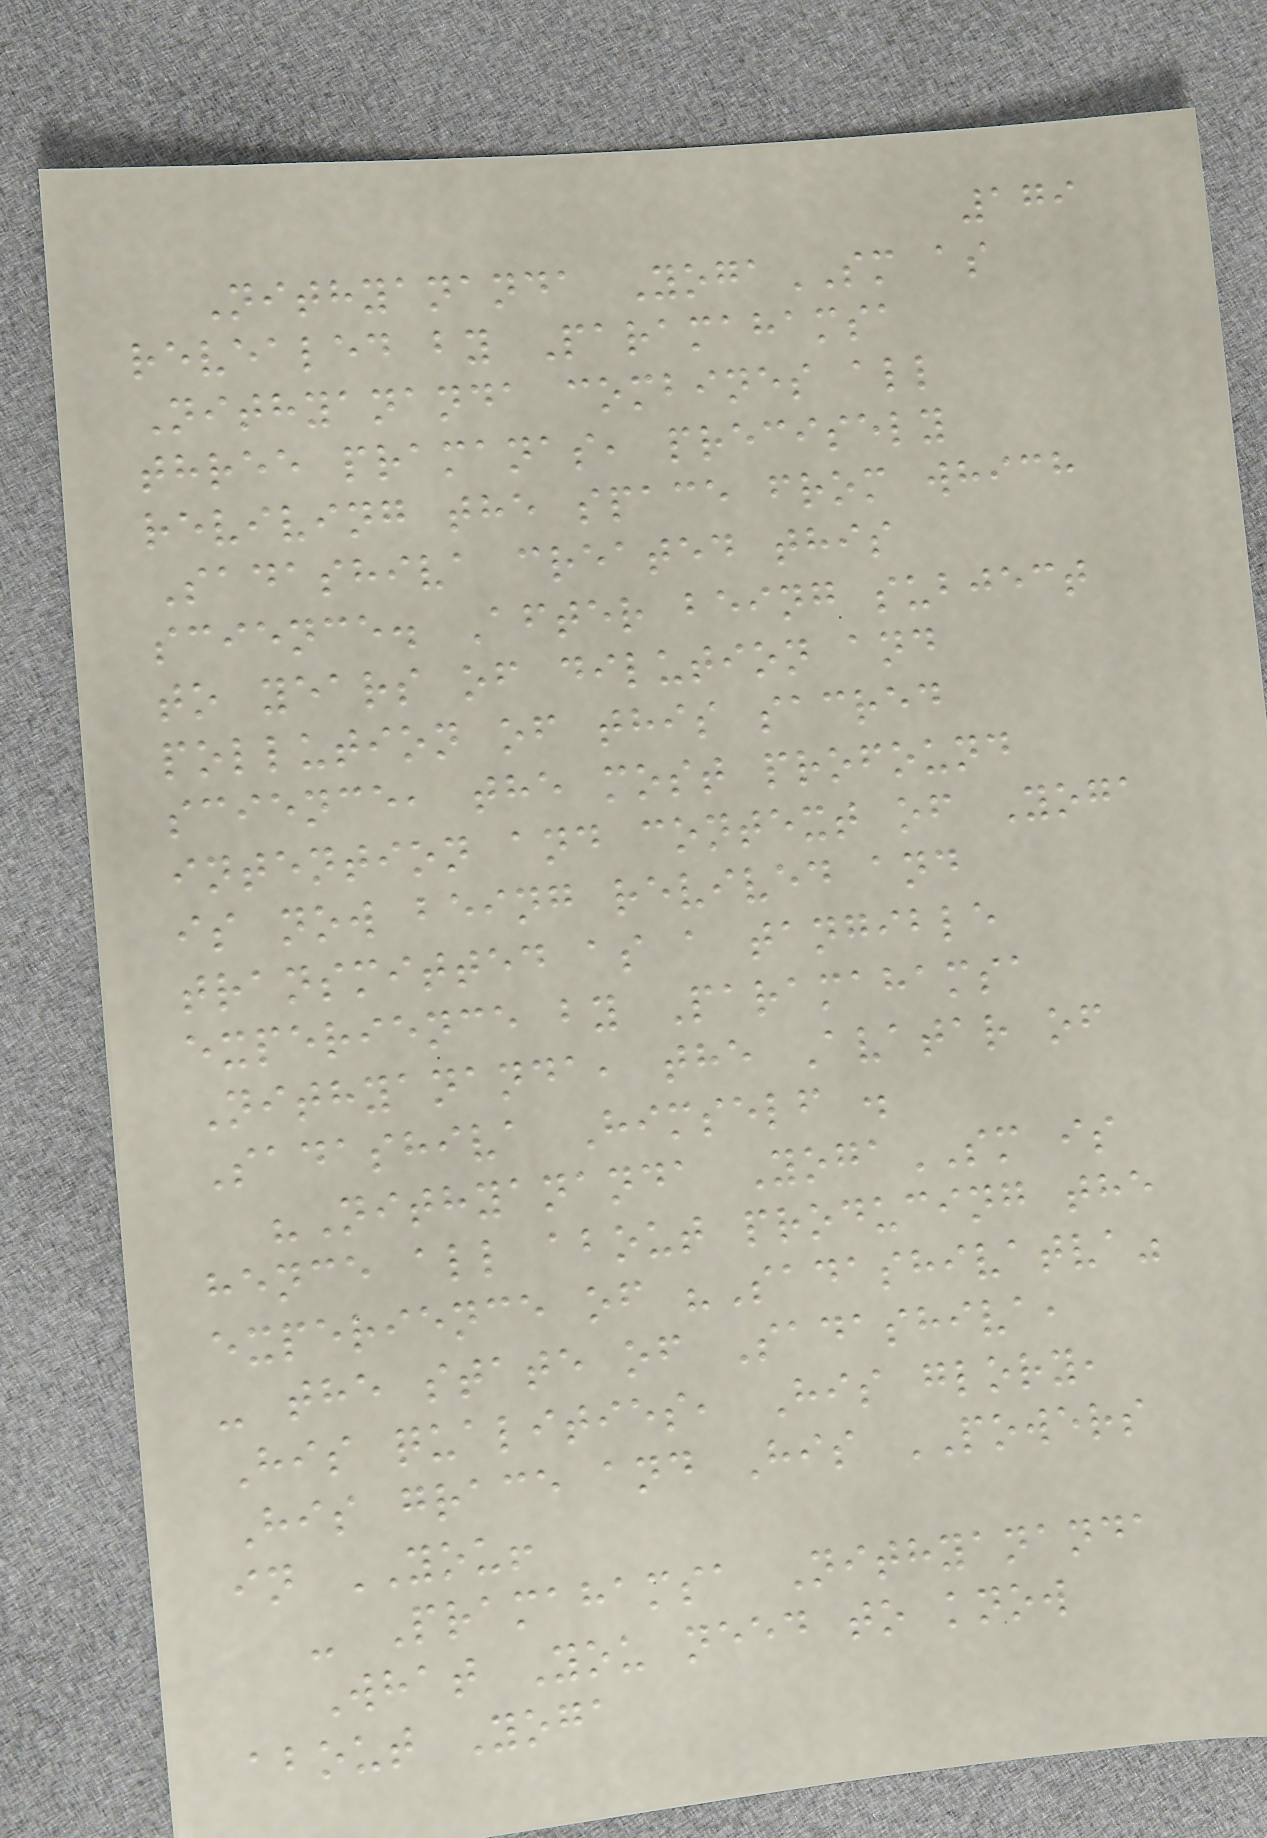179
Nithyananda YogaSM as
revealed by Paramahamsa
Nithyananda combines all
three pramanas, precisely
reviving the space from which
Sadashiva created this
science. After being subject
to years of dilution and
pollution of this sacred
science, the most profound
intention and context of Yoga
is now being revived and
transmitted as a tangible
experience by Paramahamsa
Nithyananda, the Avatar of
Sadashiva Himself .
"Nithyananda YogaSM is
hence all about producing the
experience of "Sadashivatva"
- the state of Sadashiva,
His qualities, His glory,
His grace and His POWERS
in YOU!
- Pramahamsa Nithyananda
What You need to know
about Yoga
